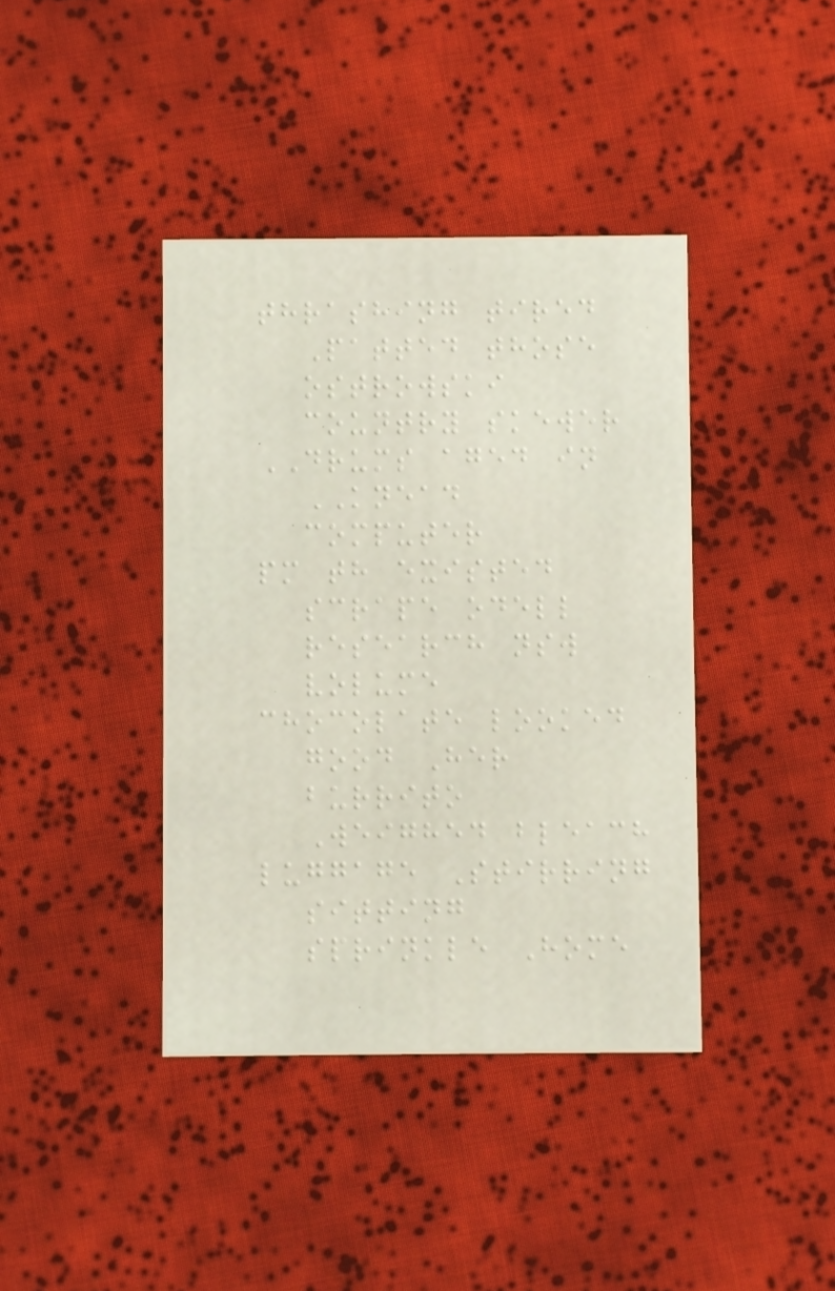thrashing tired
Patted those
ostrowski
country skewer
DRUMS aged in
KNEAD
computer
pm th existed
scrape odell
research nsw
volume
chocolate looked
good Her
burrito
Weighed bleach
luggage Stirring
sitting
sprinkle Home
